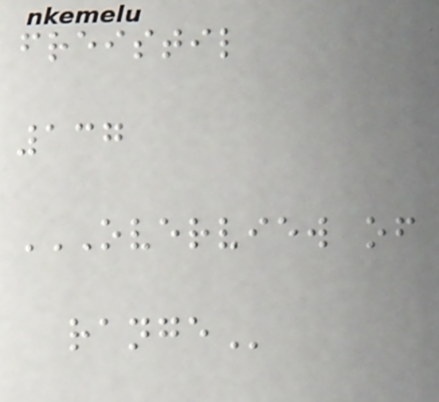freistil
137
OVERVIEW OF
RANGE
